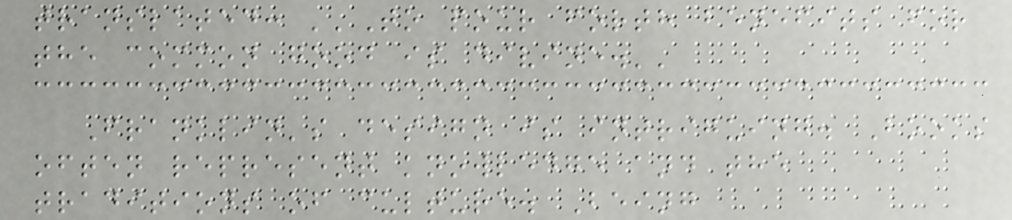translated: ''To pour forth benefits for
the common good is divine.''
Franklin's design is intriguing. Books
often represent knowledge and the
traditions of culture. Being
